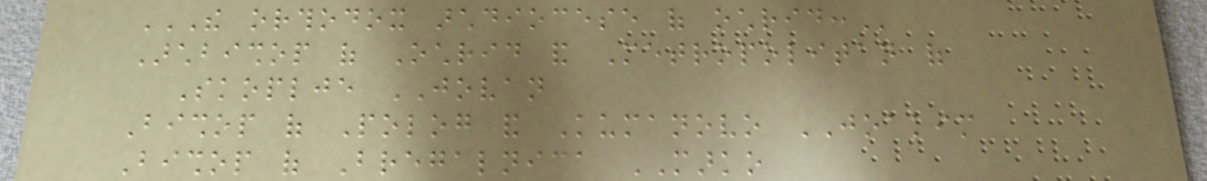THE ORTHODOX ARCHDIOCESE OF OCHRID:
Archbishop of Ochrid and Metropolitan of
Skoplje JOVAN
Bishop of Polog and Kumanovo JOAKIM
Bishop of Bregalnica MARKO
